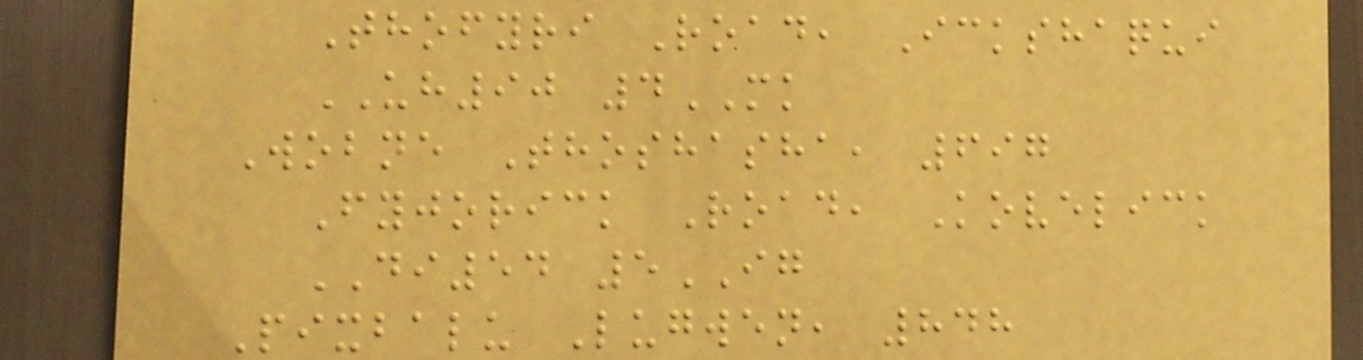Thofyri Road, Ickshaqui
UH90 4MK
Wobne Thoshasha, 697
Fyjorick Road, Kovelick
DI54 5IG
Pixbalu Lugwen, 848
